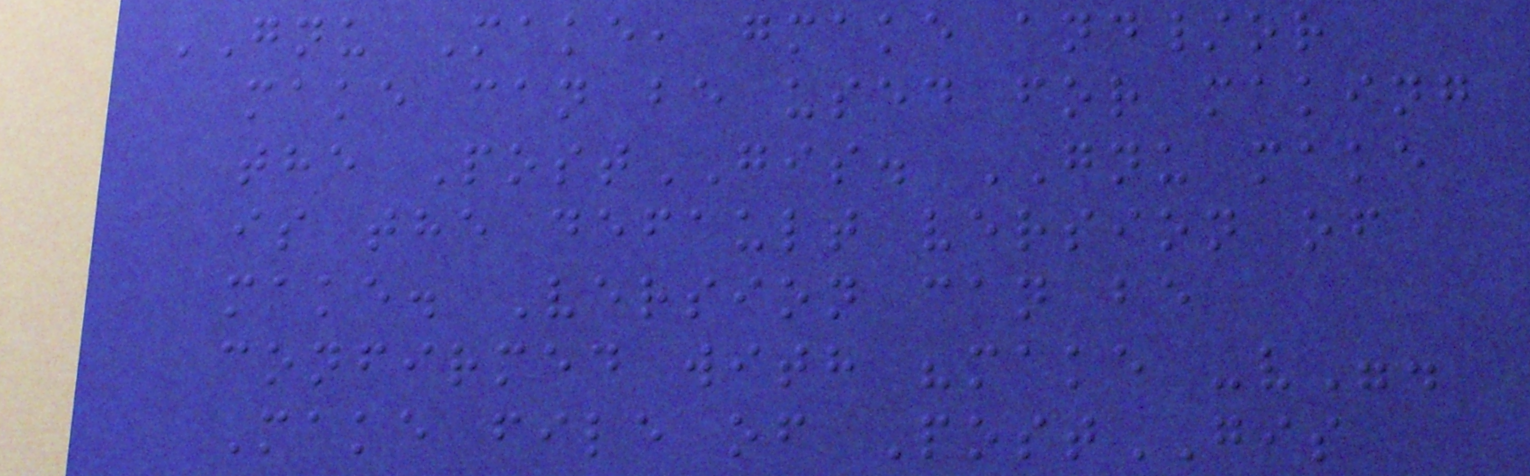GNU Make, gmake and/or
make can be used for making
the PostGIS. GNU make
is the default version of
make. Version can be
confirmed with "make -v".
Make file of PostGIS
